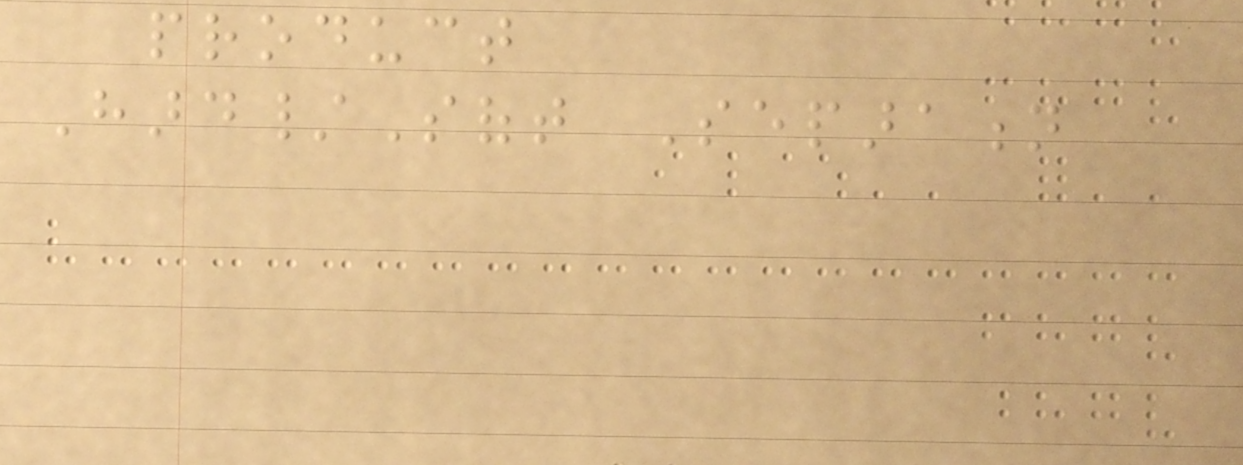product
Hard/Soft Separation
